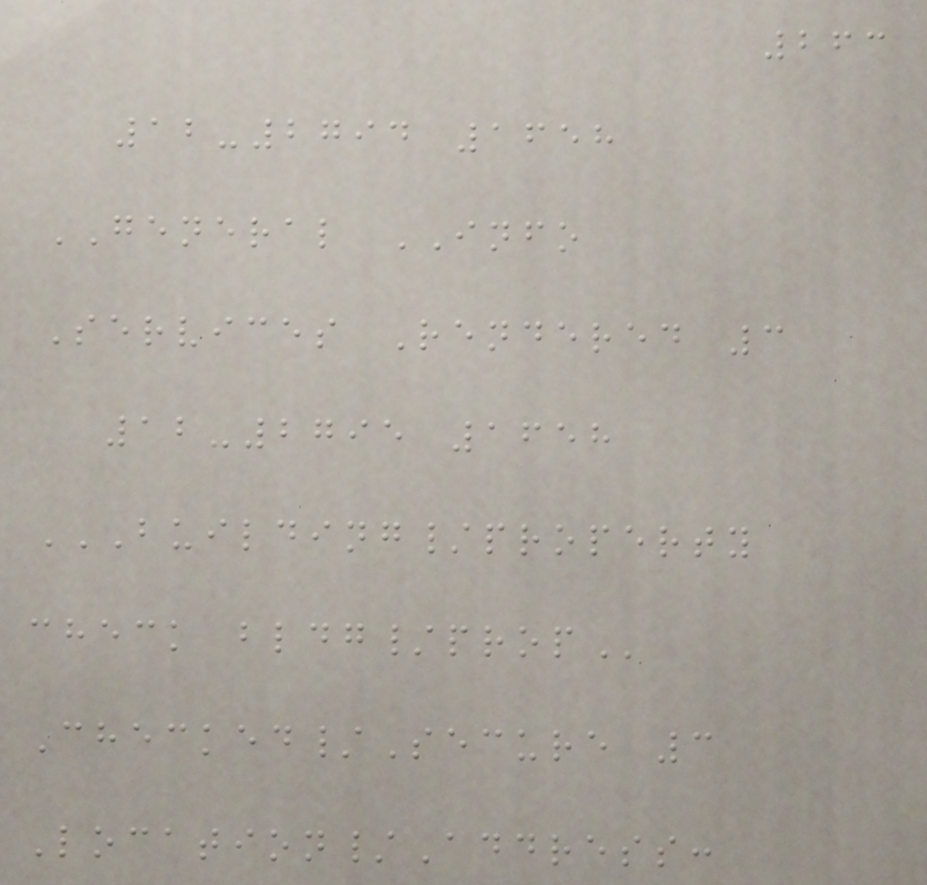263
12-2794 1658
GENERAL INFO
Services Rendered 3
12-2795 1658
BUILDING/PROPERTY
CHECK BLDG/PROP
Checked/Secure 3
Location/Address:
